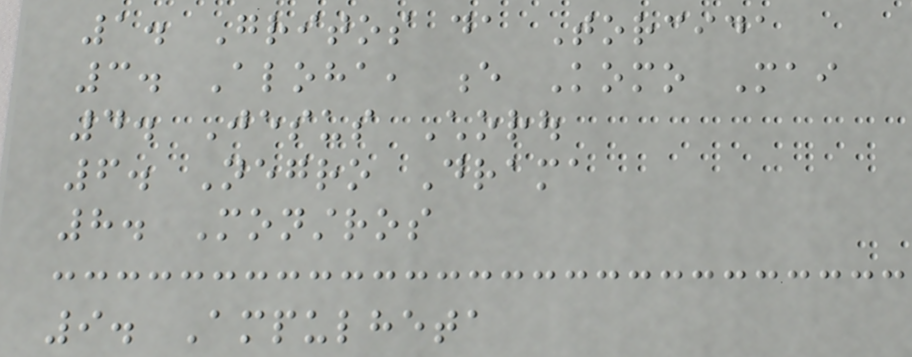1. Gritos da Torcida
3. Aloha, e Komo Mai
4. Jesus Chorou
6. Negro Drama
8. Monstros
9. Ampulheta
